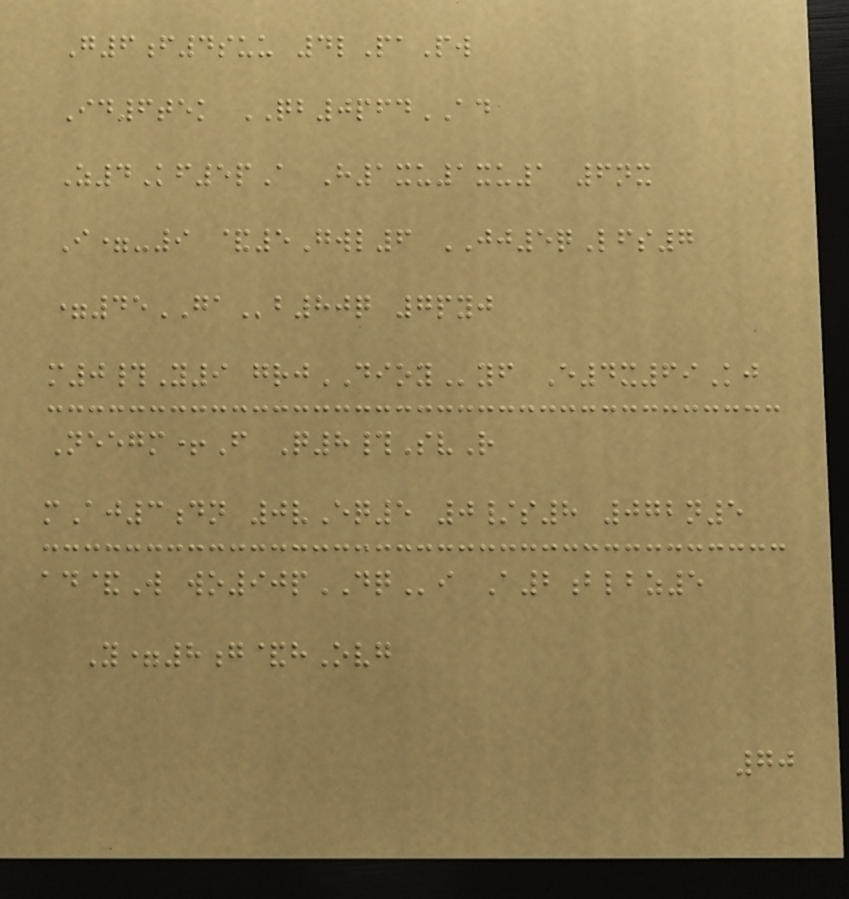G6f4suu 4lPaPw
Id6tek QB0pfdAD
Z4Kf5pA H1xu1xu1 6nx
I=-9 &5Gwl6 JJ5qLfs7
=45GAb80q 7pyj
m0#Y9 grjDIOYyf E4x69Kj
Neegm+F Q8#SvR
mAj3dn 0vEq5 0/s8 072n5
ad&W wo90pDQi A2blbz5
Y=8g&hOvg
70
